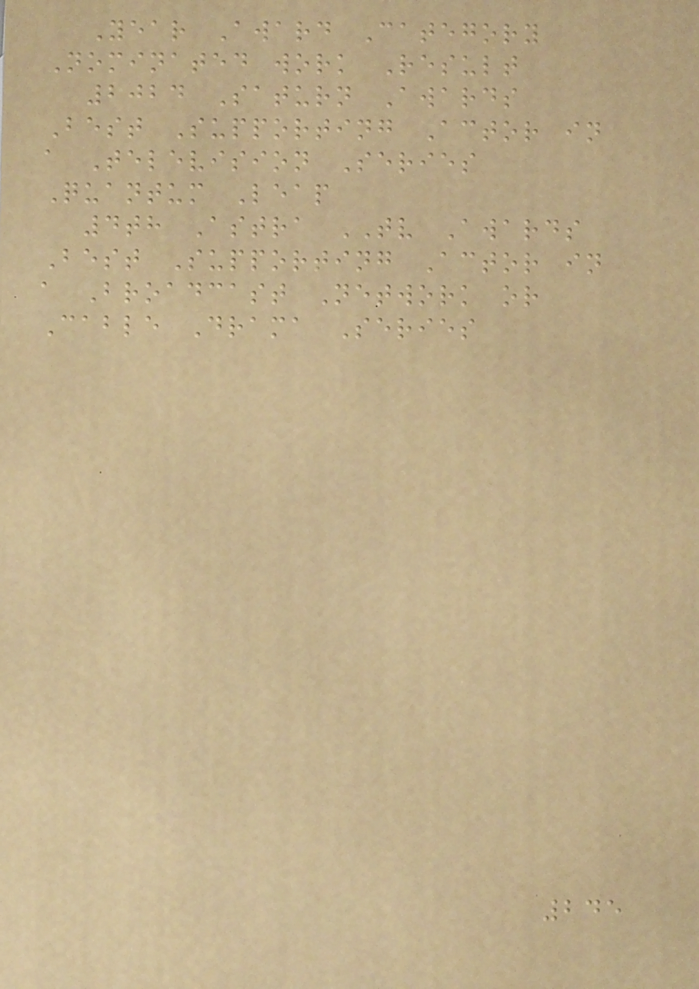Year Award Category
Nominated work Result
2024 Saturn Awards
Best Supporting Actor in
a Television Series
Quantum Leap
4th Astra TV Awards
Best Supporting Actor in
a Broadcast Network or
Cable Drama Series
245
